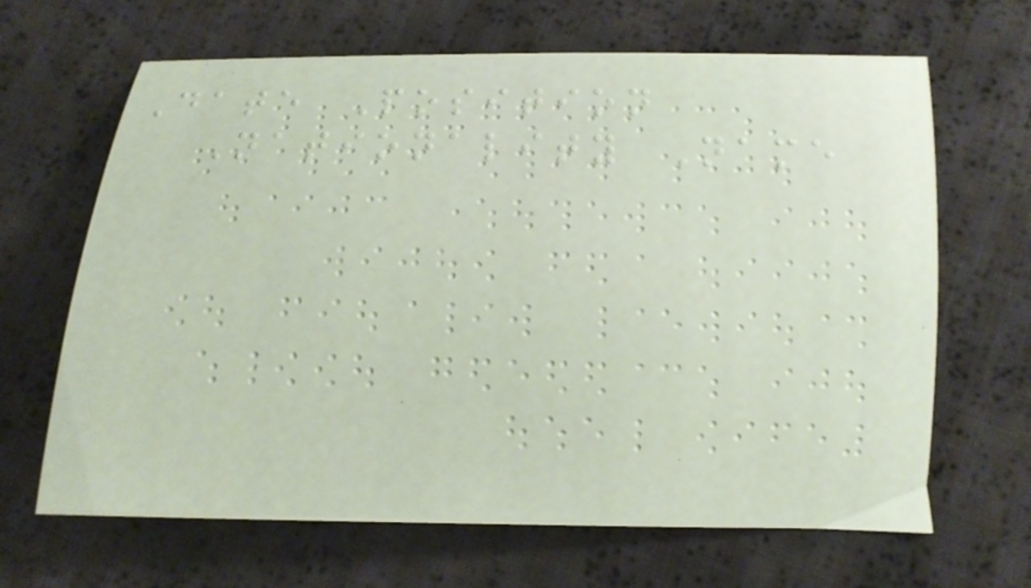Date Position
Nationality Name
